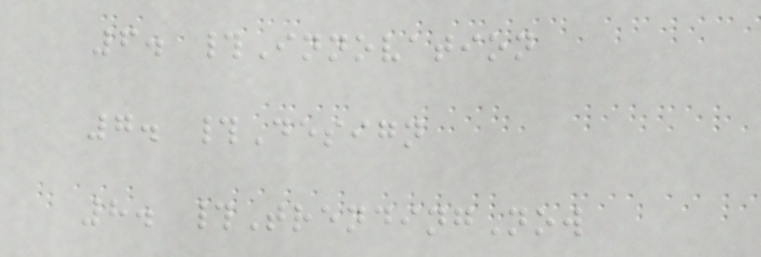6. #Innovation
7. #Design
8. #TrendingNow
